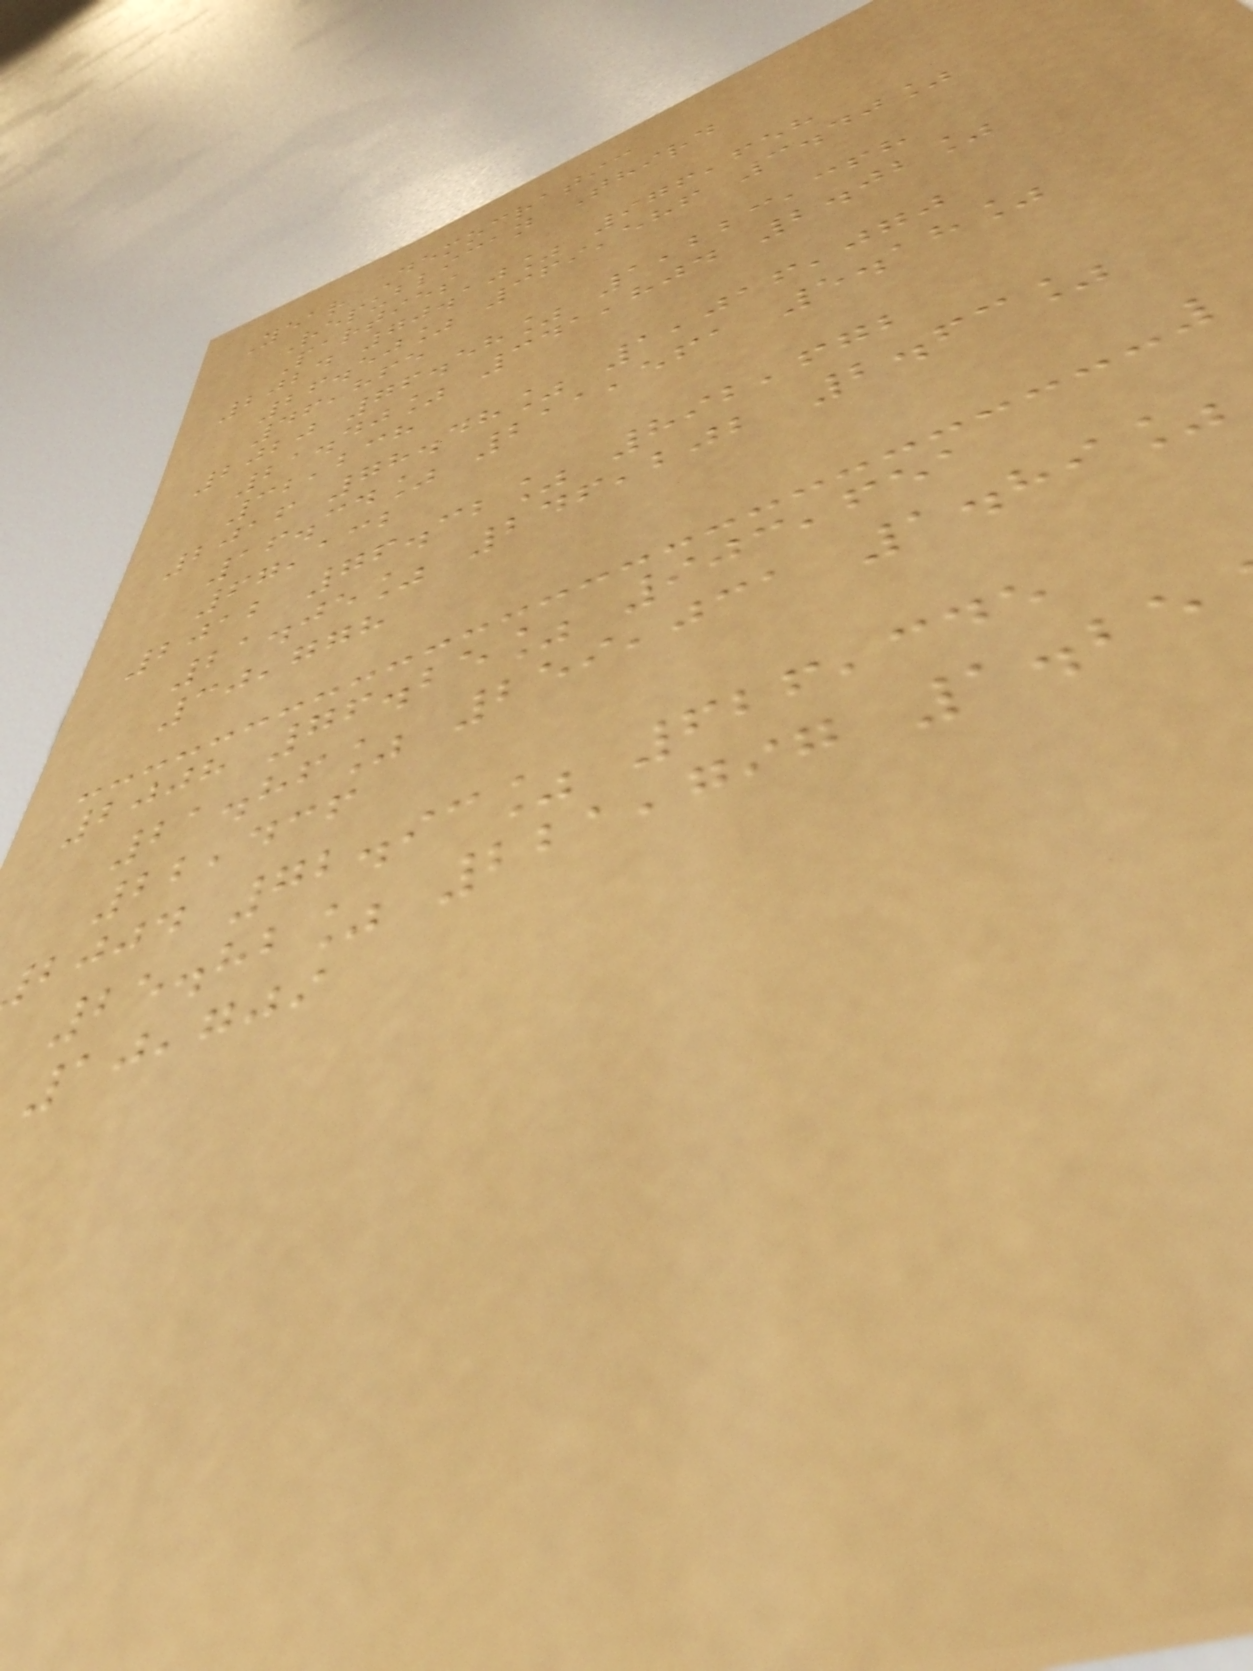Year Democratic
Republican Third
Parties
2024 70.10% 976,658
26.50% 369,586 3.40%
46,865
2020 76.58% 1,223,368
21.40% 341,804 2.02%
32,238
2016 78.48% 1,016,070
16.34% 211,561 5.18%
67,132
2012 76.32% 892,672
21.05% 246,202 2.63%
30,778
2008 76.25% 903,651
21.86% 259,031 1.89%
22,436
bjjd 72.93% 626,345
25.82% 221,797 1.25
10,709
